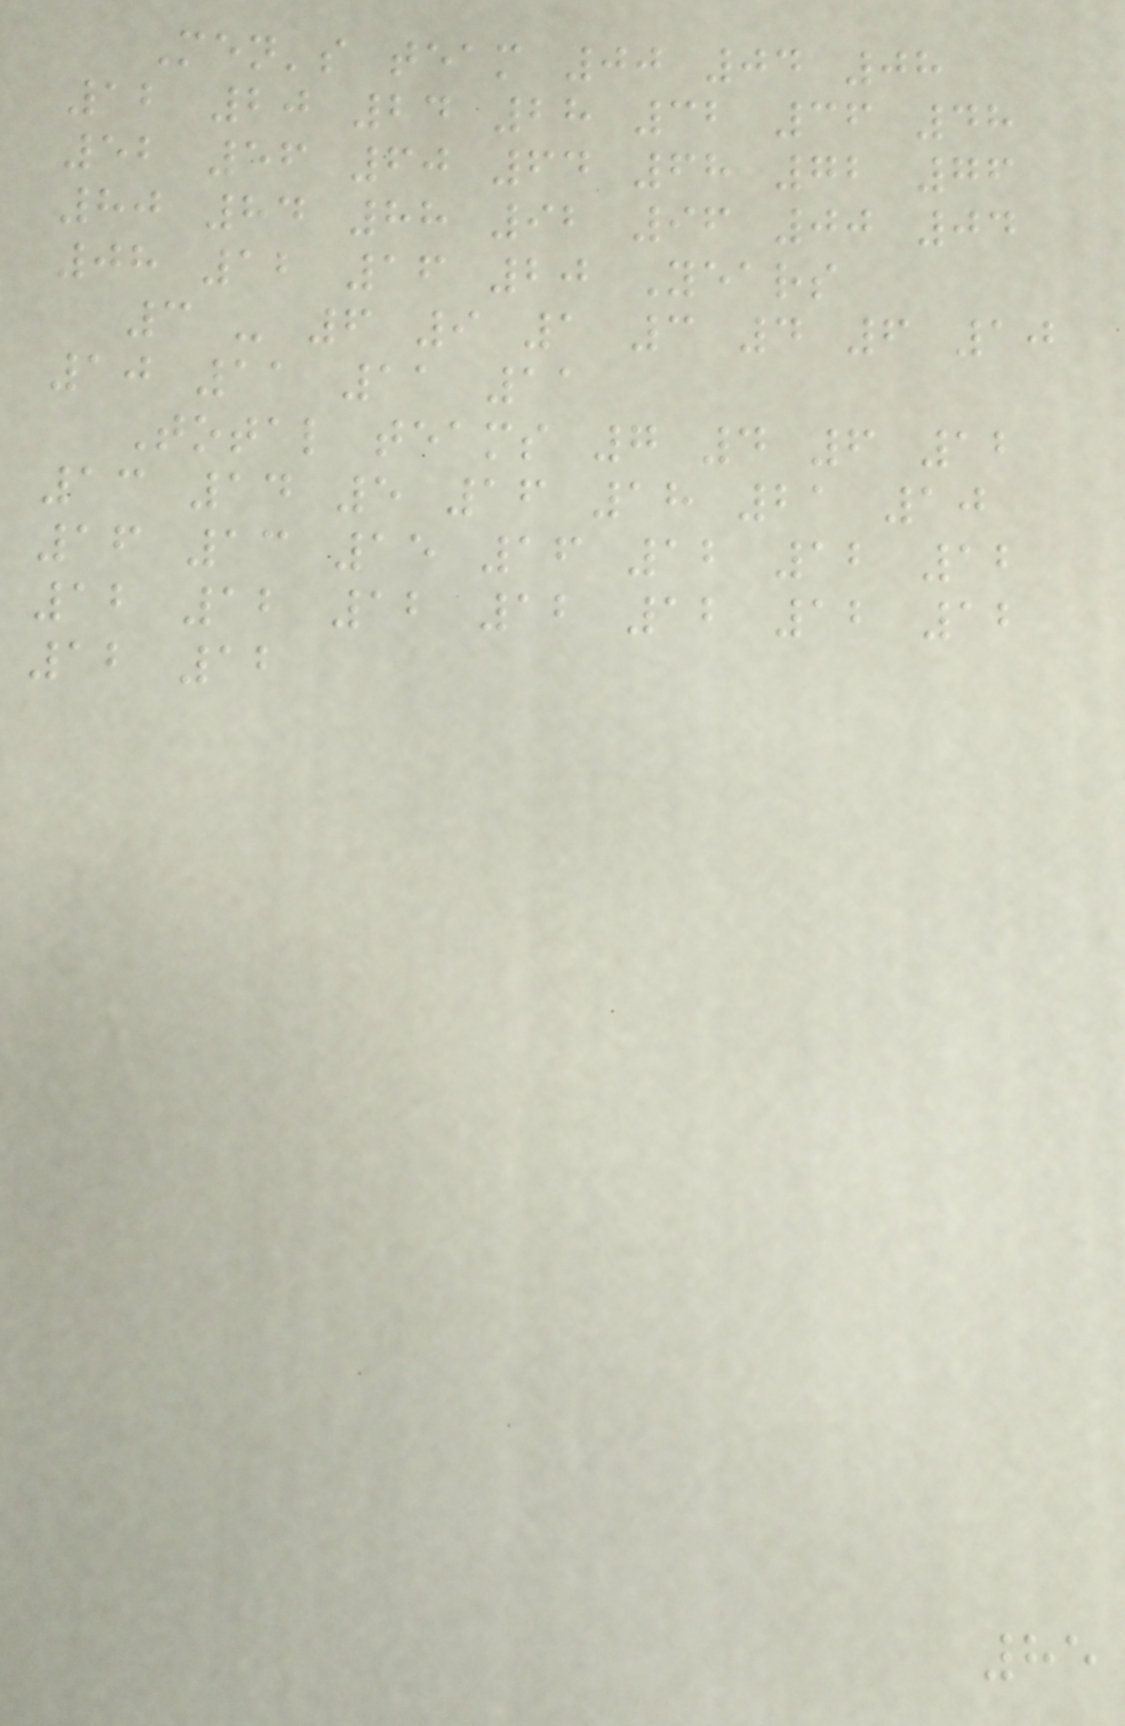Men's team 00 04 08
12 20 24 28 32 36 48
52 56 60 64 68 72 76
80 84 88 92 96 00 04
08 12 16 20 Years
3 - 6 9 1 3 4 6 10
10 11 11 11
Total teams 7 4 6 12
13 14 5 16 18 21 10
16 13 15 16 12 12 12
12 12 12 12 12 12 12
12 12
85
